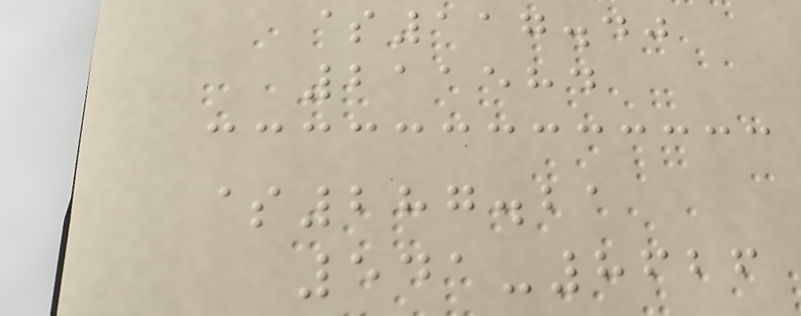$117.40
211584
$287.21
541-8626
